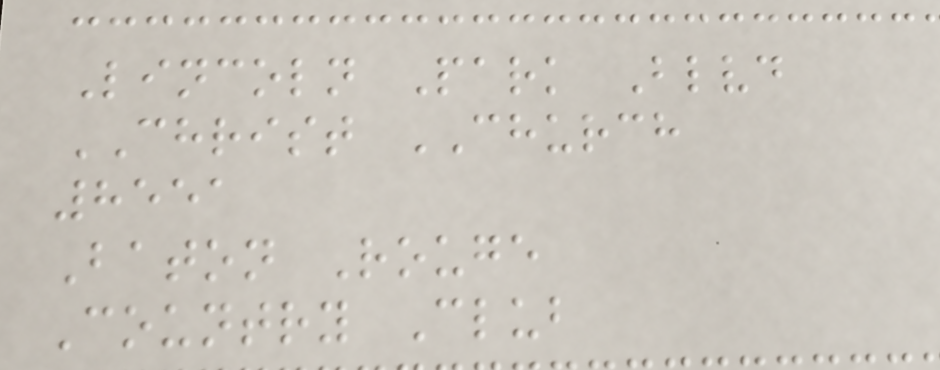Lincoln Park Blvd
CHRIST CHURCH
8551
Baton Rouge
Country Club
